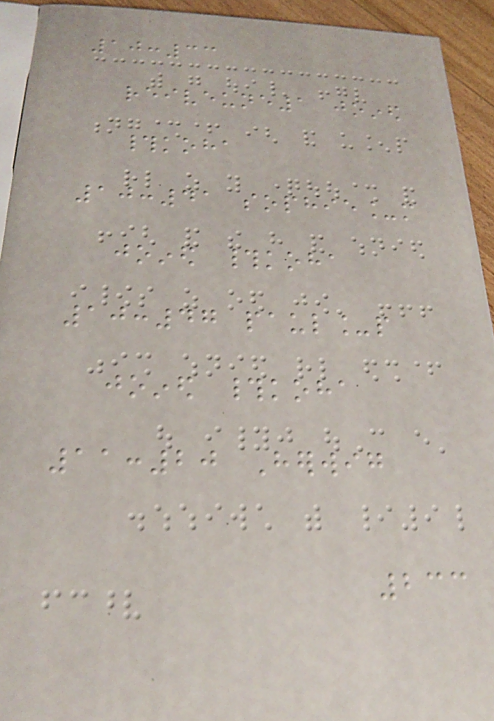10:33
reiveune1 joined
#koha
10:41 sophie_m
joined #koha
10:47 paul_p
joined #koha
11:20 Herwig
233
